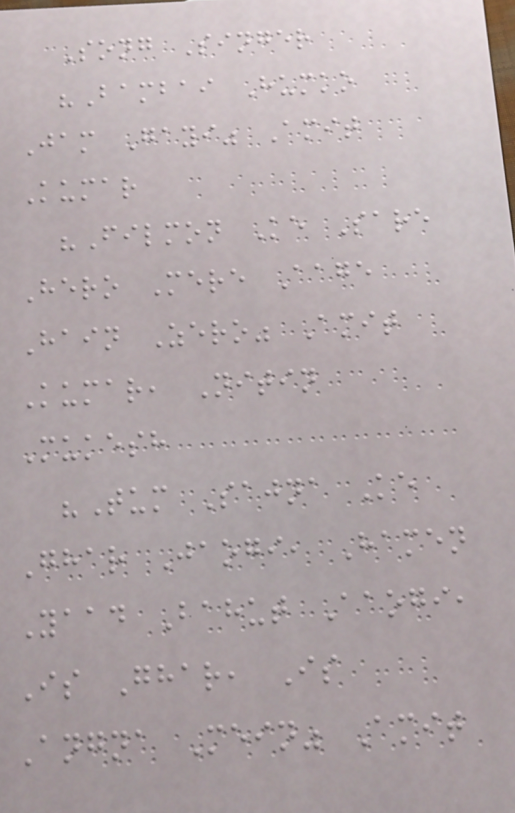Song Singer
"Bambai Humko
Jam Gayi" Amit
Kumar
"Filmon Ke Sare
Hero Mere Aage
Hain Zero" Amit
Kumar, Nitin
Mukesh
"Tum Sajna Ke
Ghar Jaogi, Hamen
Yaad Bahut Aaogi,
Is Ghar, Is
Angna Mein" Amit
